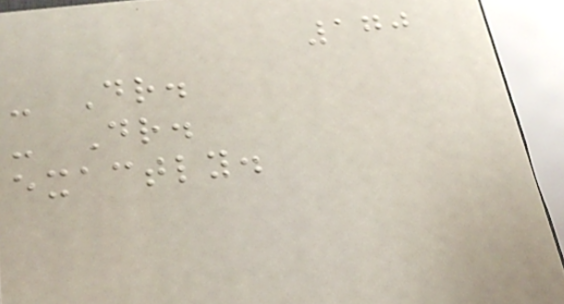170
- Dr.
- Dr.
exactly.
